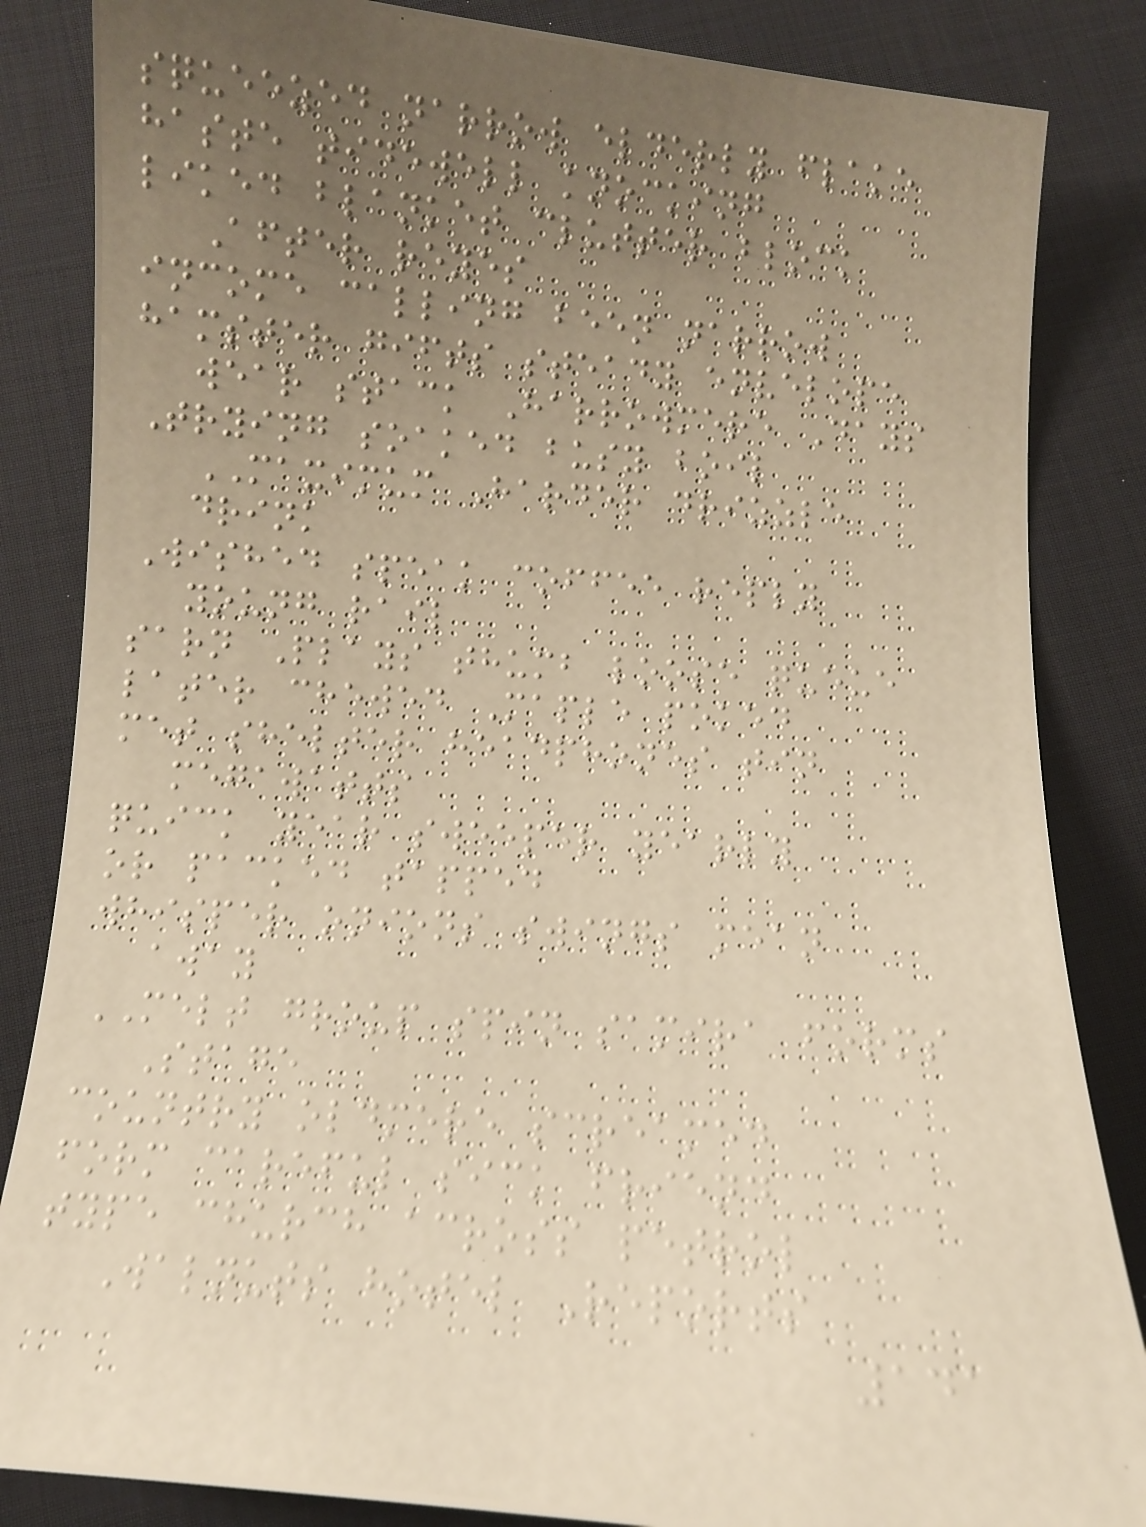squeezed narrow elderly flake
haste tidewell knocking
liked blanket clutter block
After reyes
income calling been narrow
hamster gifts steady envelope
wear stack Harrowmere Days
Trying soaked busy boil
MAXIMUM Harder drizzle
drink
Wished speak coffee reply
young rail
sarn Plays thumb loose queue
later chewed Maple poked
met shelter headphones tin
megawatts
quick year sweeper yearly
or packed tapped
whisper onions swings mean
away
MELT group spin samira forms
Stage
country oldmere screamed
form careful sick friend
type church across petrol
Walnuts hotel Reports
141
